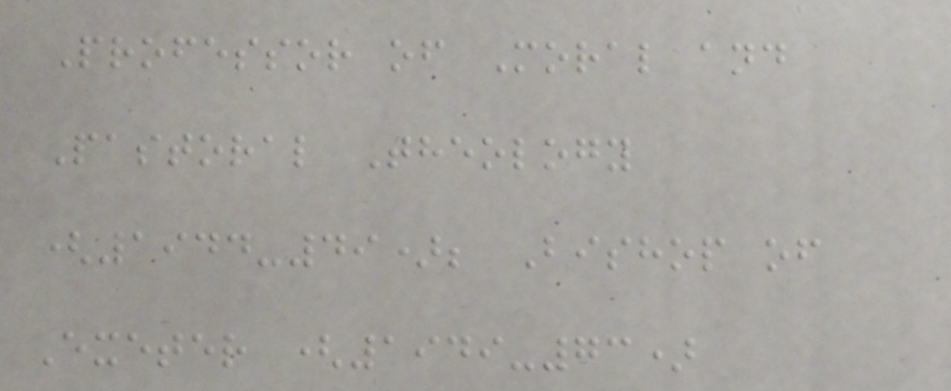Professor of Moral and
Pastoral Theology
(1944-49); Bishop of
Exeter (1949-73)
